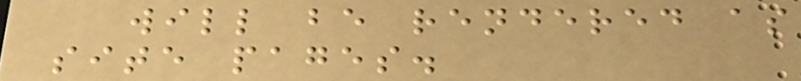will be rendered as
site pages.
